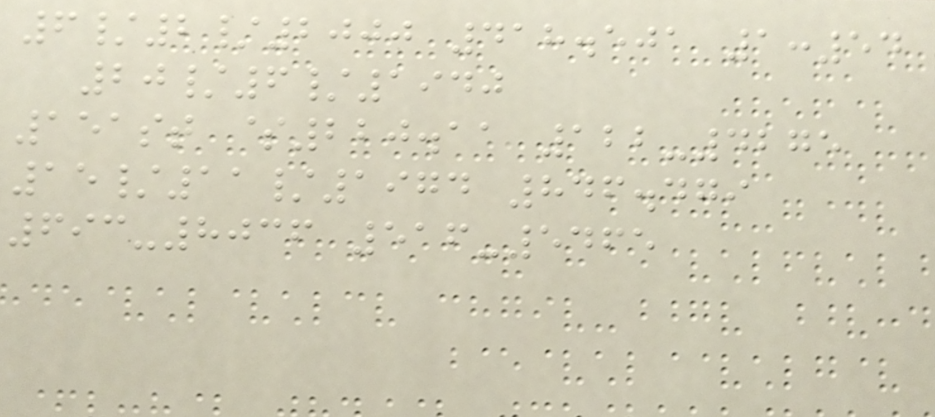6/2/2000 418.501 1:54
20/6/1940
151st $220.11 122-4275
15/11/1974 846.479
693-8036 516-5465
